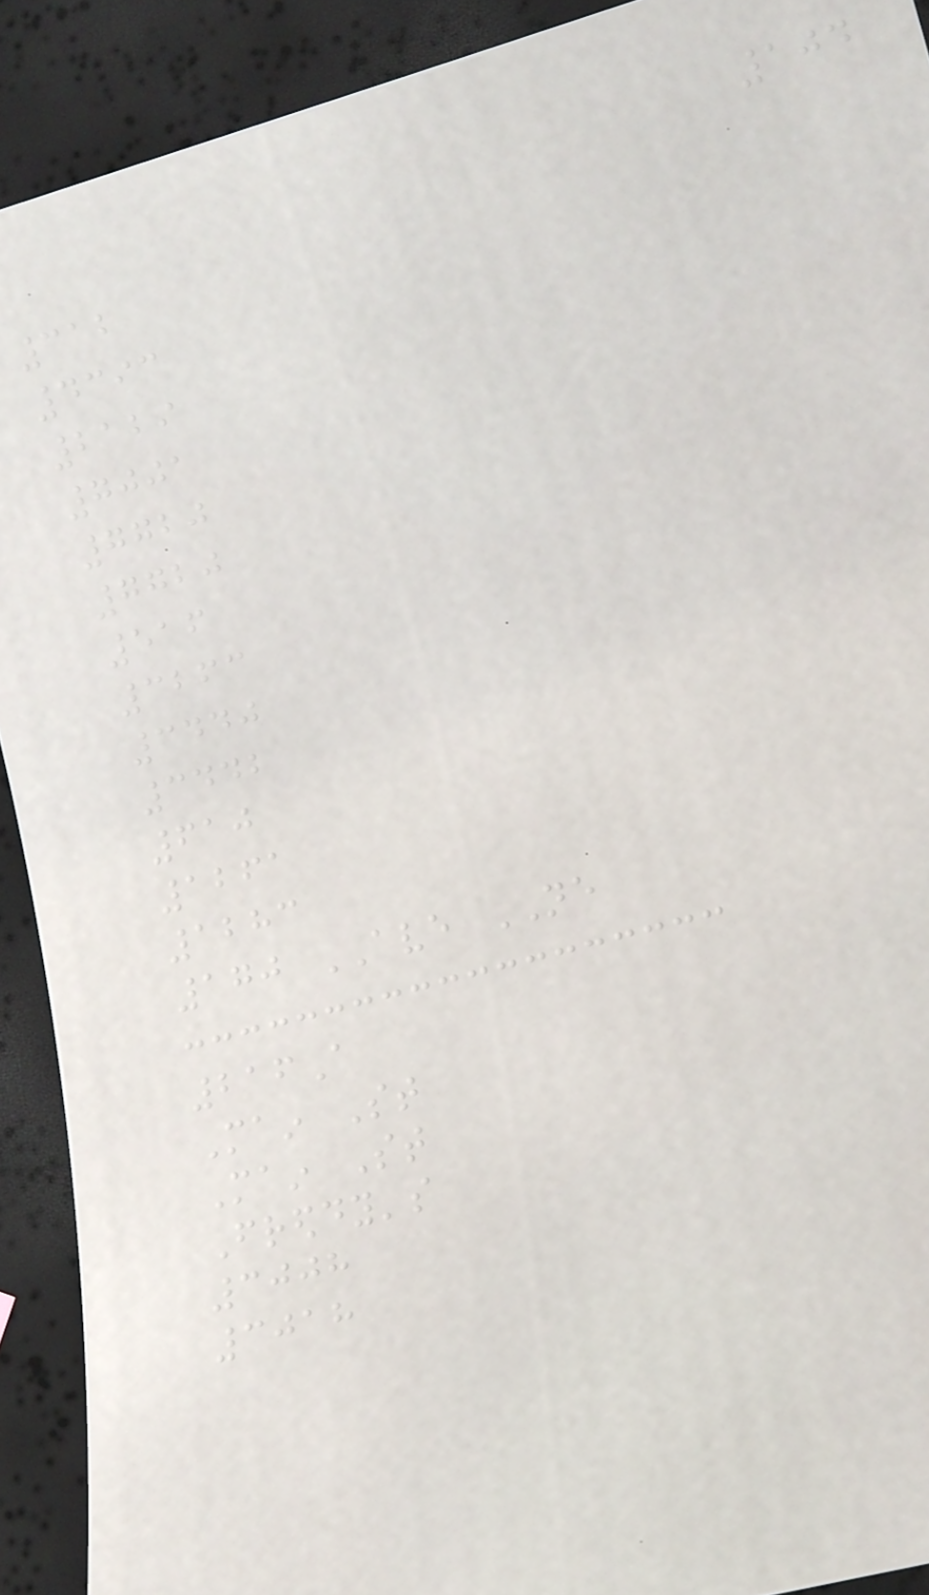104
312
4393
2129
7001
7720
7720
516
3263
3440
3442
610
1261
1283
170 AVE NE
216A
Main St
Main St
Freddy's
3008
3018
